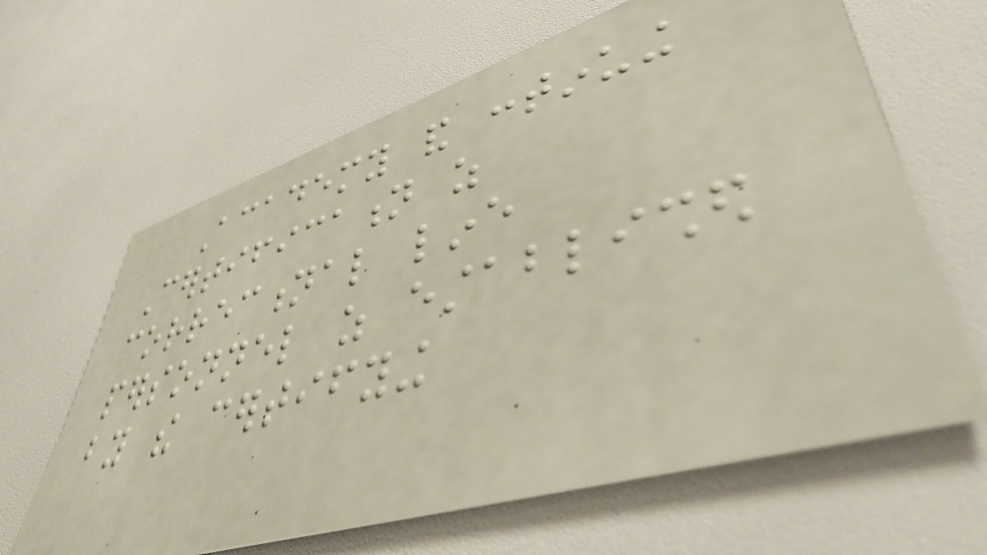Academy and continuing
Certification as
correctional line
personnel as established
by the certifying
